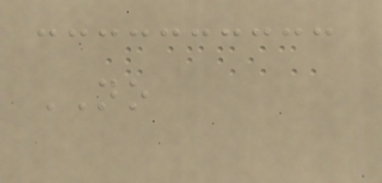NO
